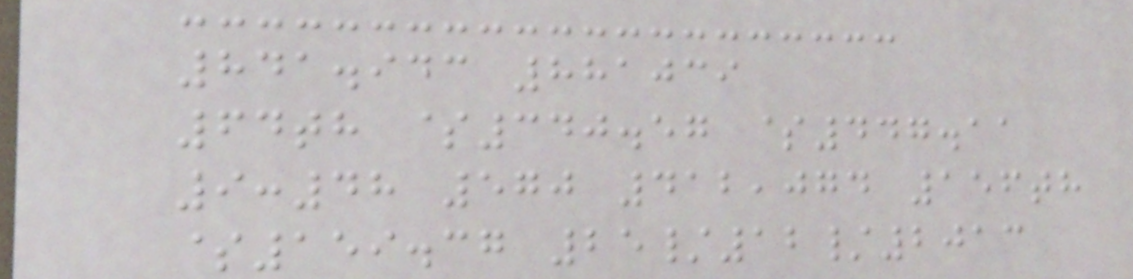841.943 881039
64th $340.57 $447.11
9:48 570 412,074 156th
$159.37 25/12/2013
